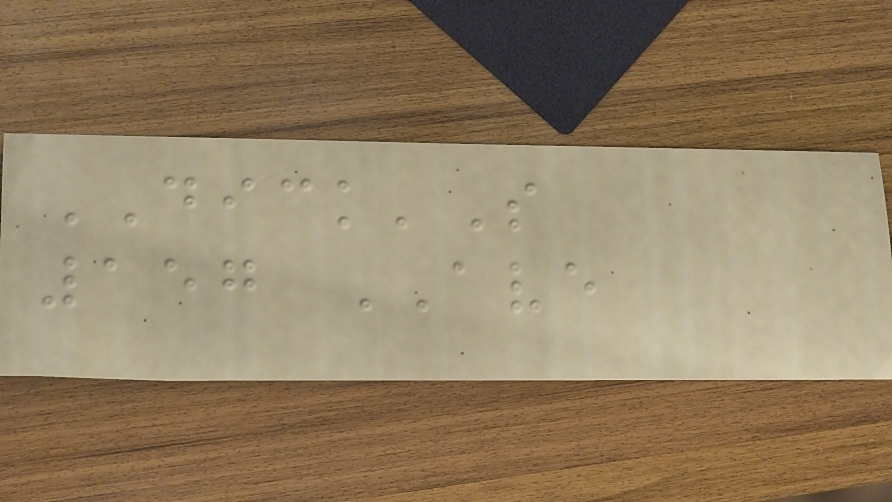DICK'S
157 AVE
